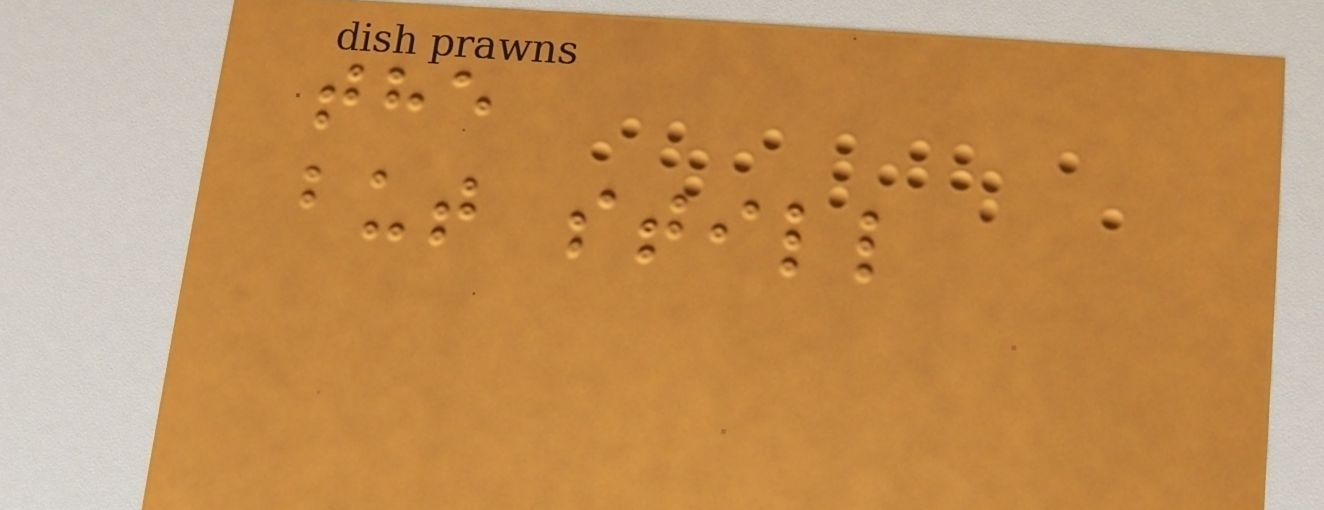the
but still
